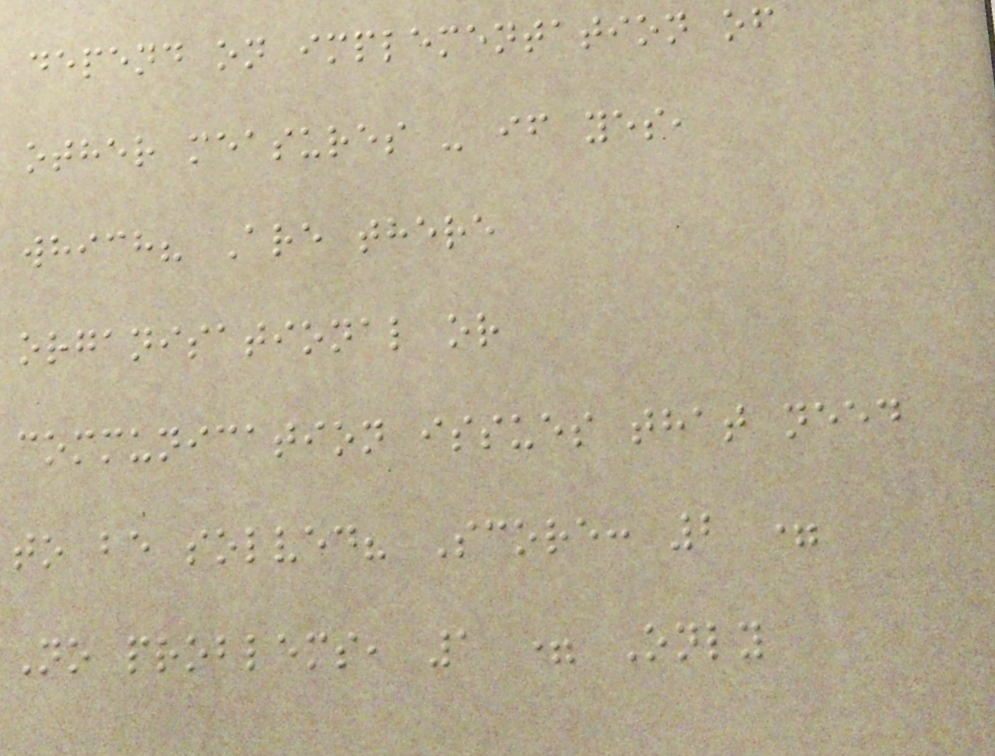depend on implementation of
other measures - if yes,
which? Are there
organisational or
communication issues that need
to be solved? Score: 2 =
No problems, 1 = Only
